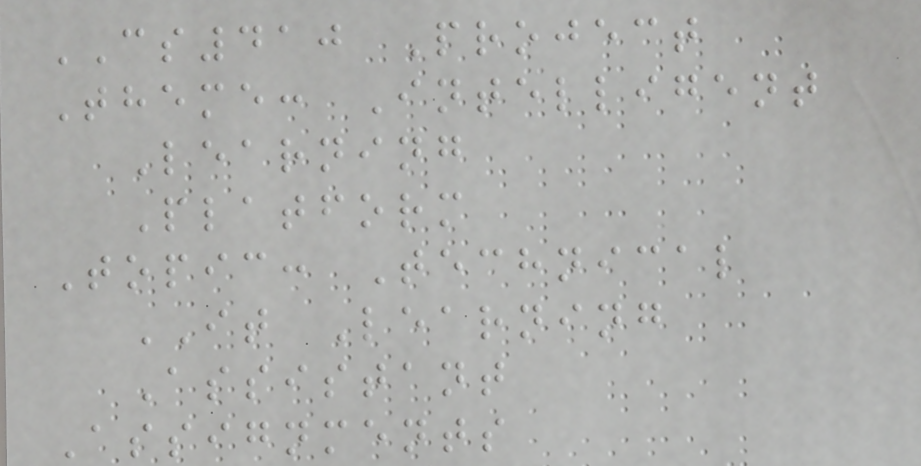CS410 Project
Theme: Intelligent
Learning
Platform
Topic: Technical
IT Learning
Assistant
Assignments
